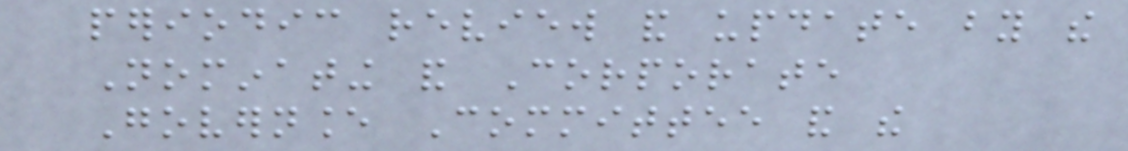periodic review and update by the
Nominating and Corporate
Governance Committee and the
